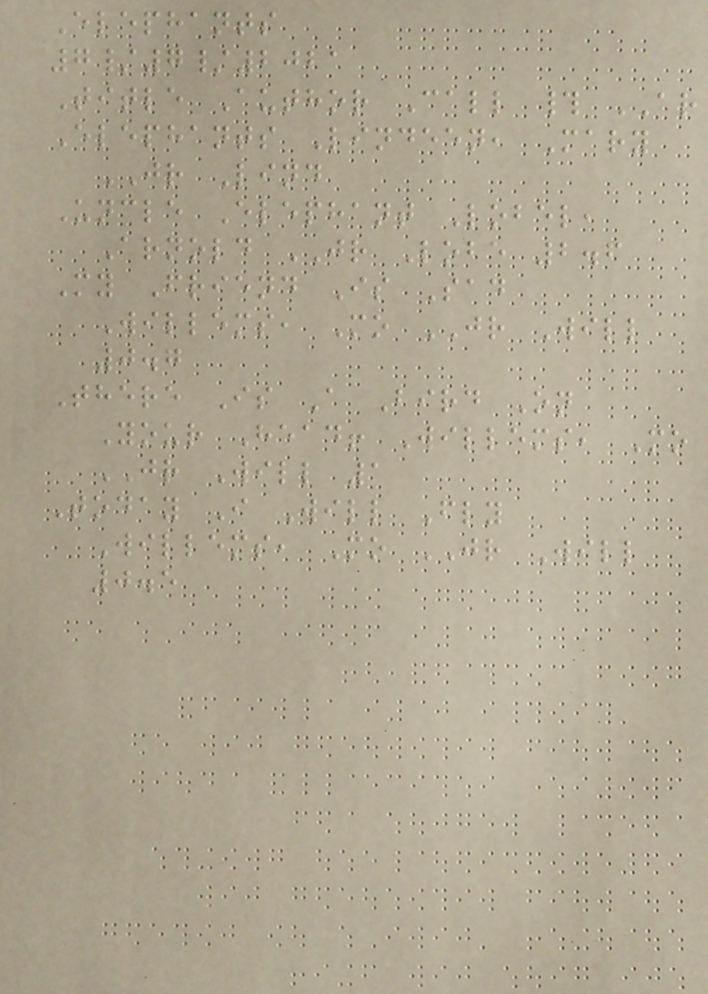Elephants
7/7/2021
Title Author Call # AR
Elephants Lindeen, Mary
JR Lind
Uncle Elephant Lobel,
Arnold JR Lobe 2.6
My Friend Is Sad
Willems, Mo JR Will
0.7
There Is A Bird On
Your Head! Willems, Mo
JR Will 1
Today I Will Fly
Willems, Mo JR Will
0.5
